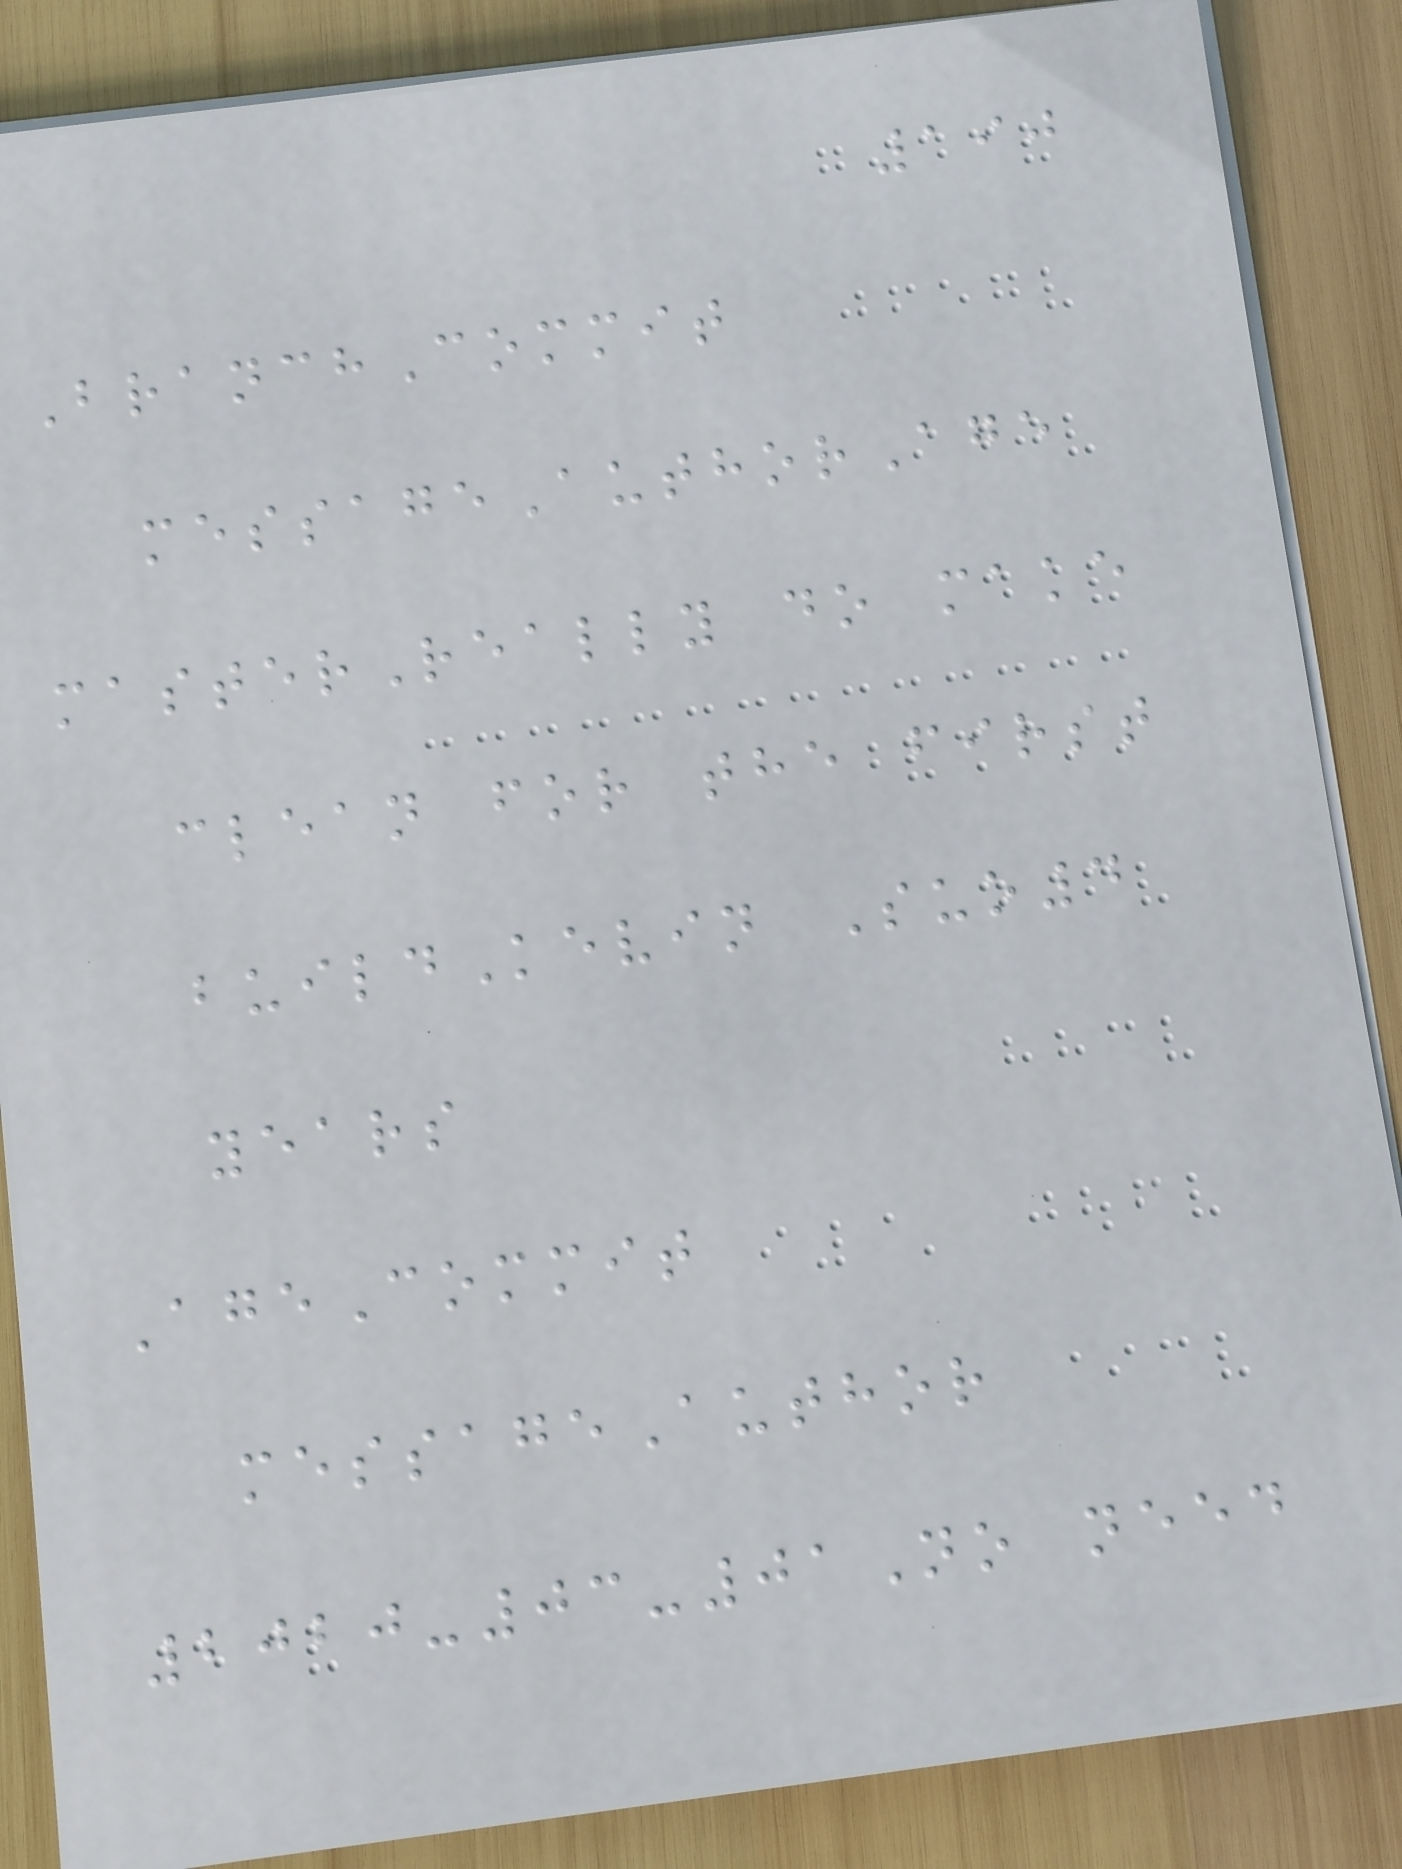190
BranchCommit
messageAuthorAge
masterReally do make
clean for the first
buildKevin Suo4
years
AgeCommit
messageAuthor
2020-03-01No need
